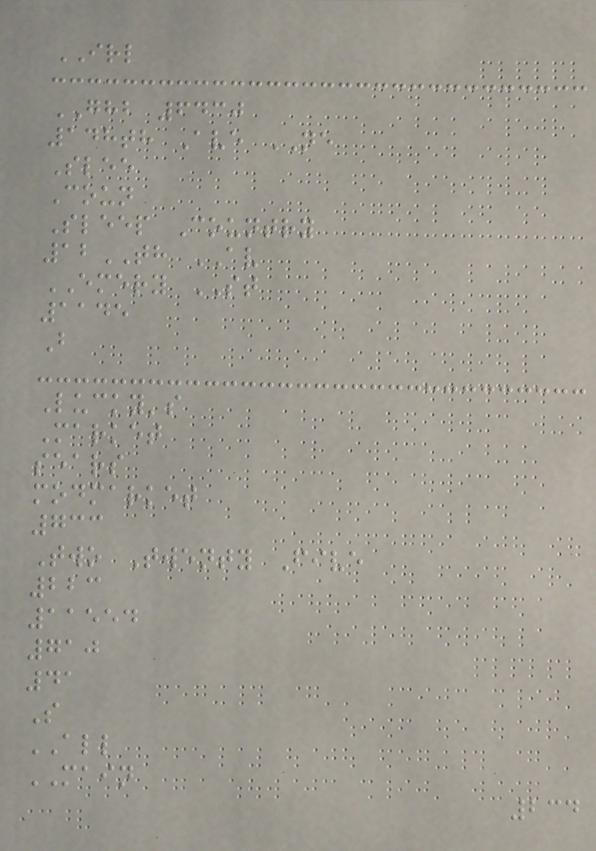IRL
GHB 6430
148th Ave NE
Slee
Coun
Sleep Country
12TH AV
EMERY ST
1145
B
Lucky's
Market
sears
modmarket
733
Two Twenty Five
223
11554
710
41
S
ALL
MAIN
234
